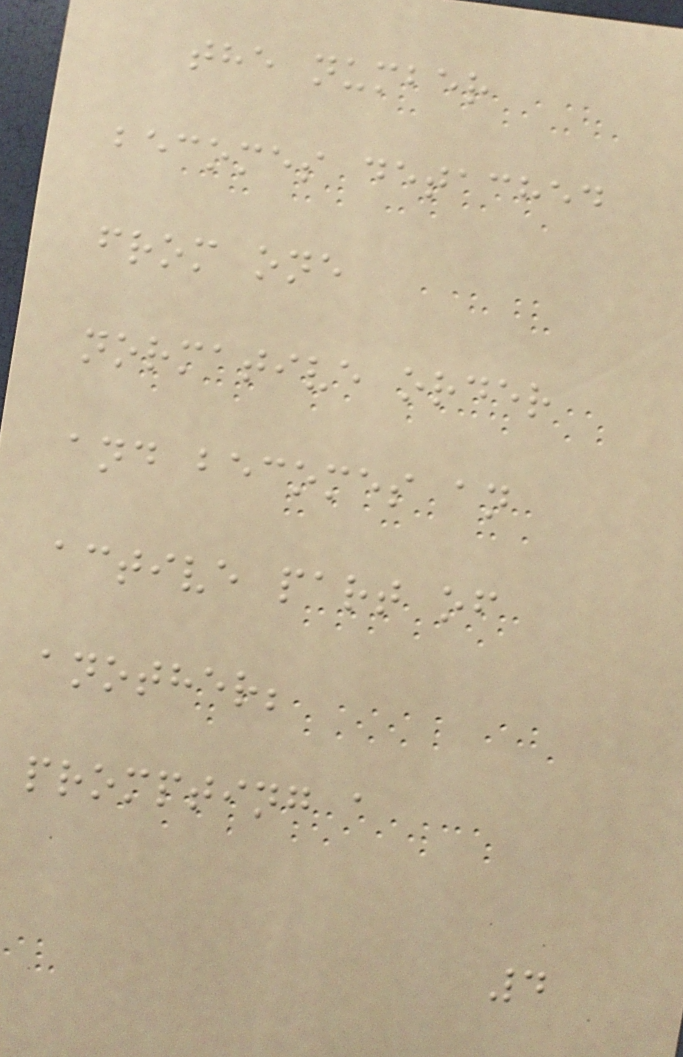the number
becomes detached
from one
normative order
and becomes an
active part of
another;
prompting a
4
